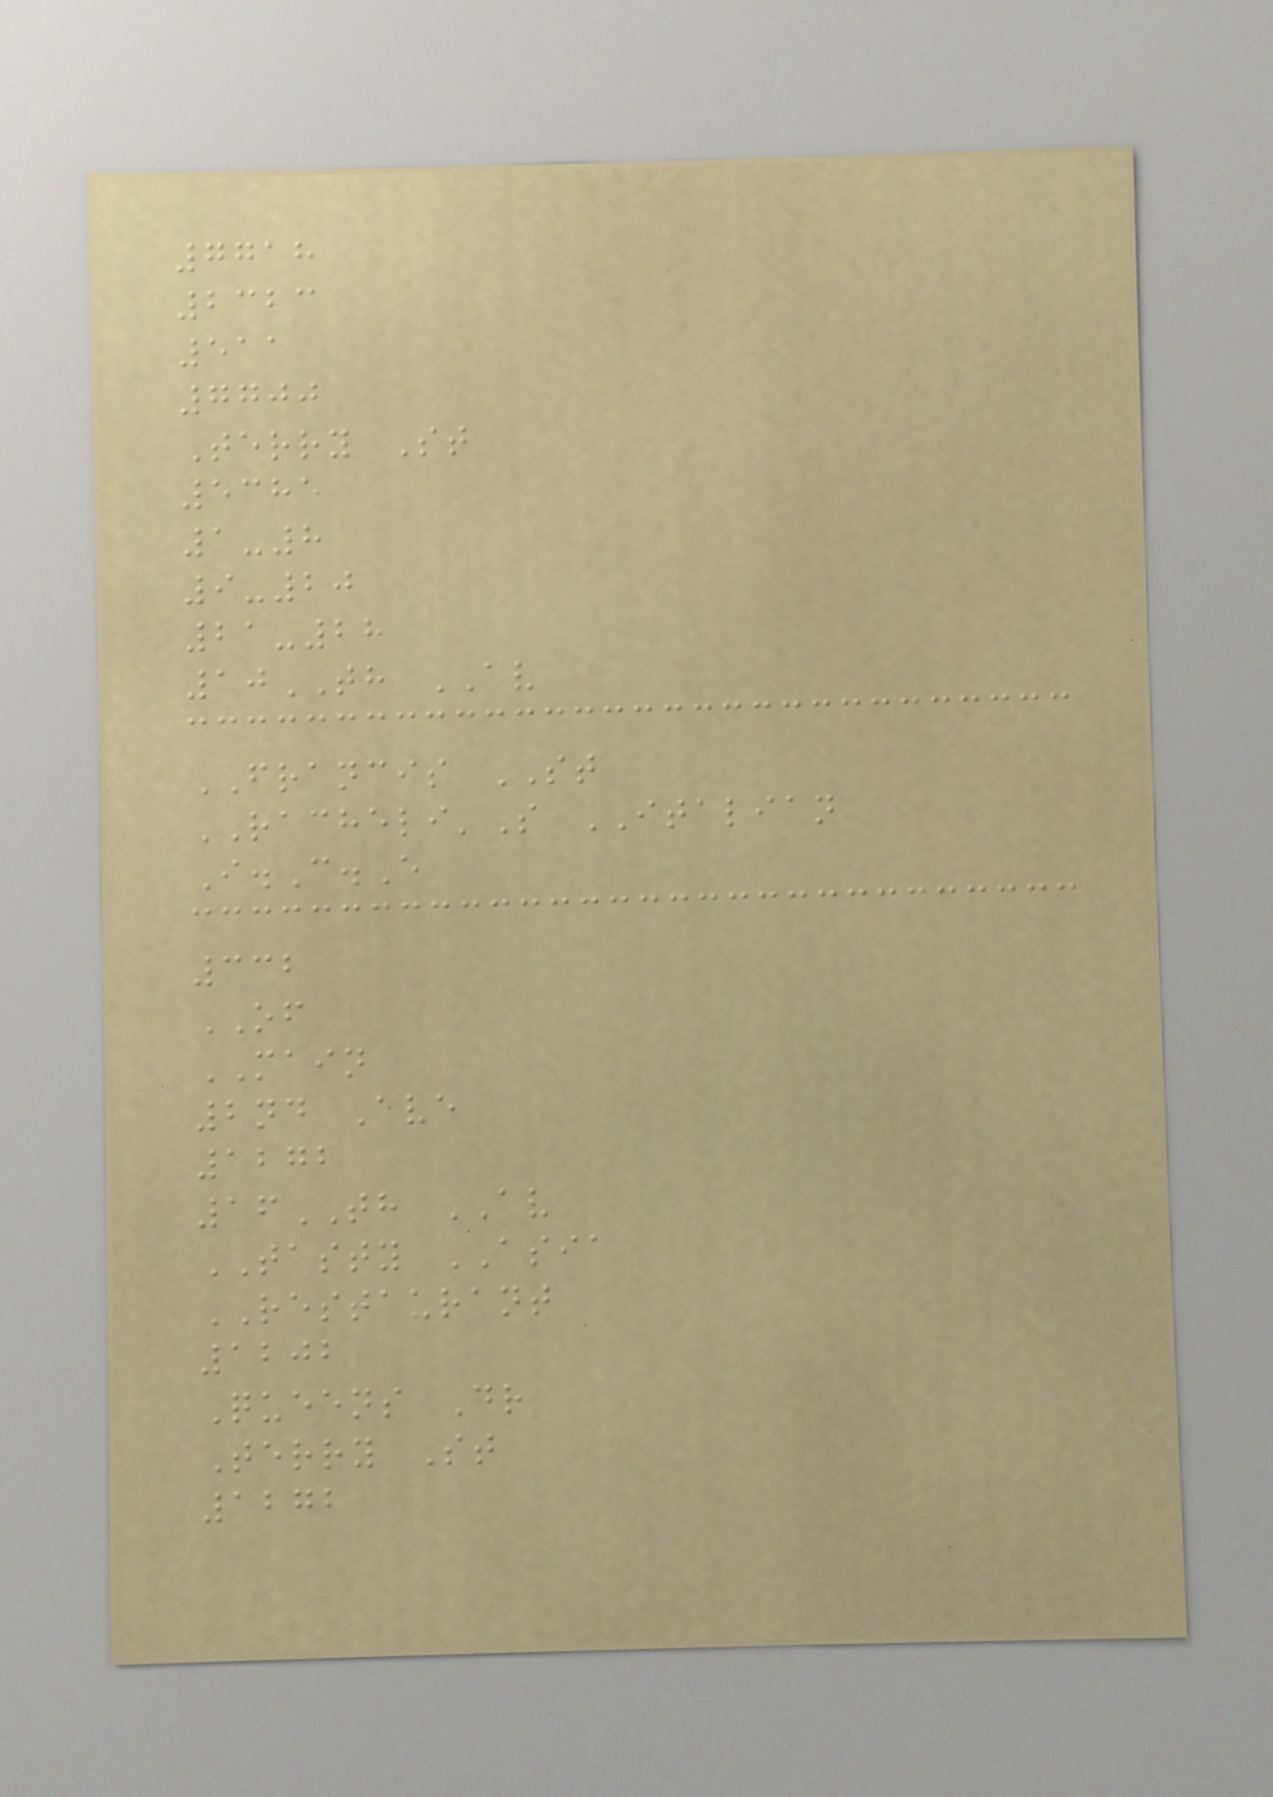7718
2323
511
7700
Terry St
5385
1-8
9-20
21-28
10TH AV
FRANCIS ST
RACHELI'S ITALIAN
I.C.E
332
OF
MAIN
2nd Ave
1272
16TH AV
TASTY ASIA
RESTAURANT
1202
Queens Dr
Terry St
1272
